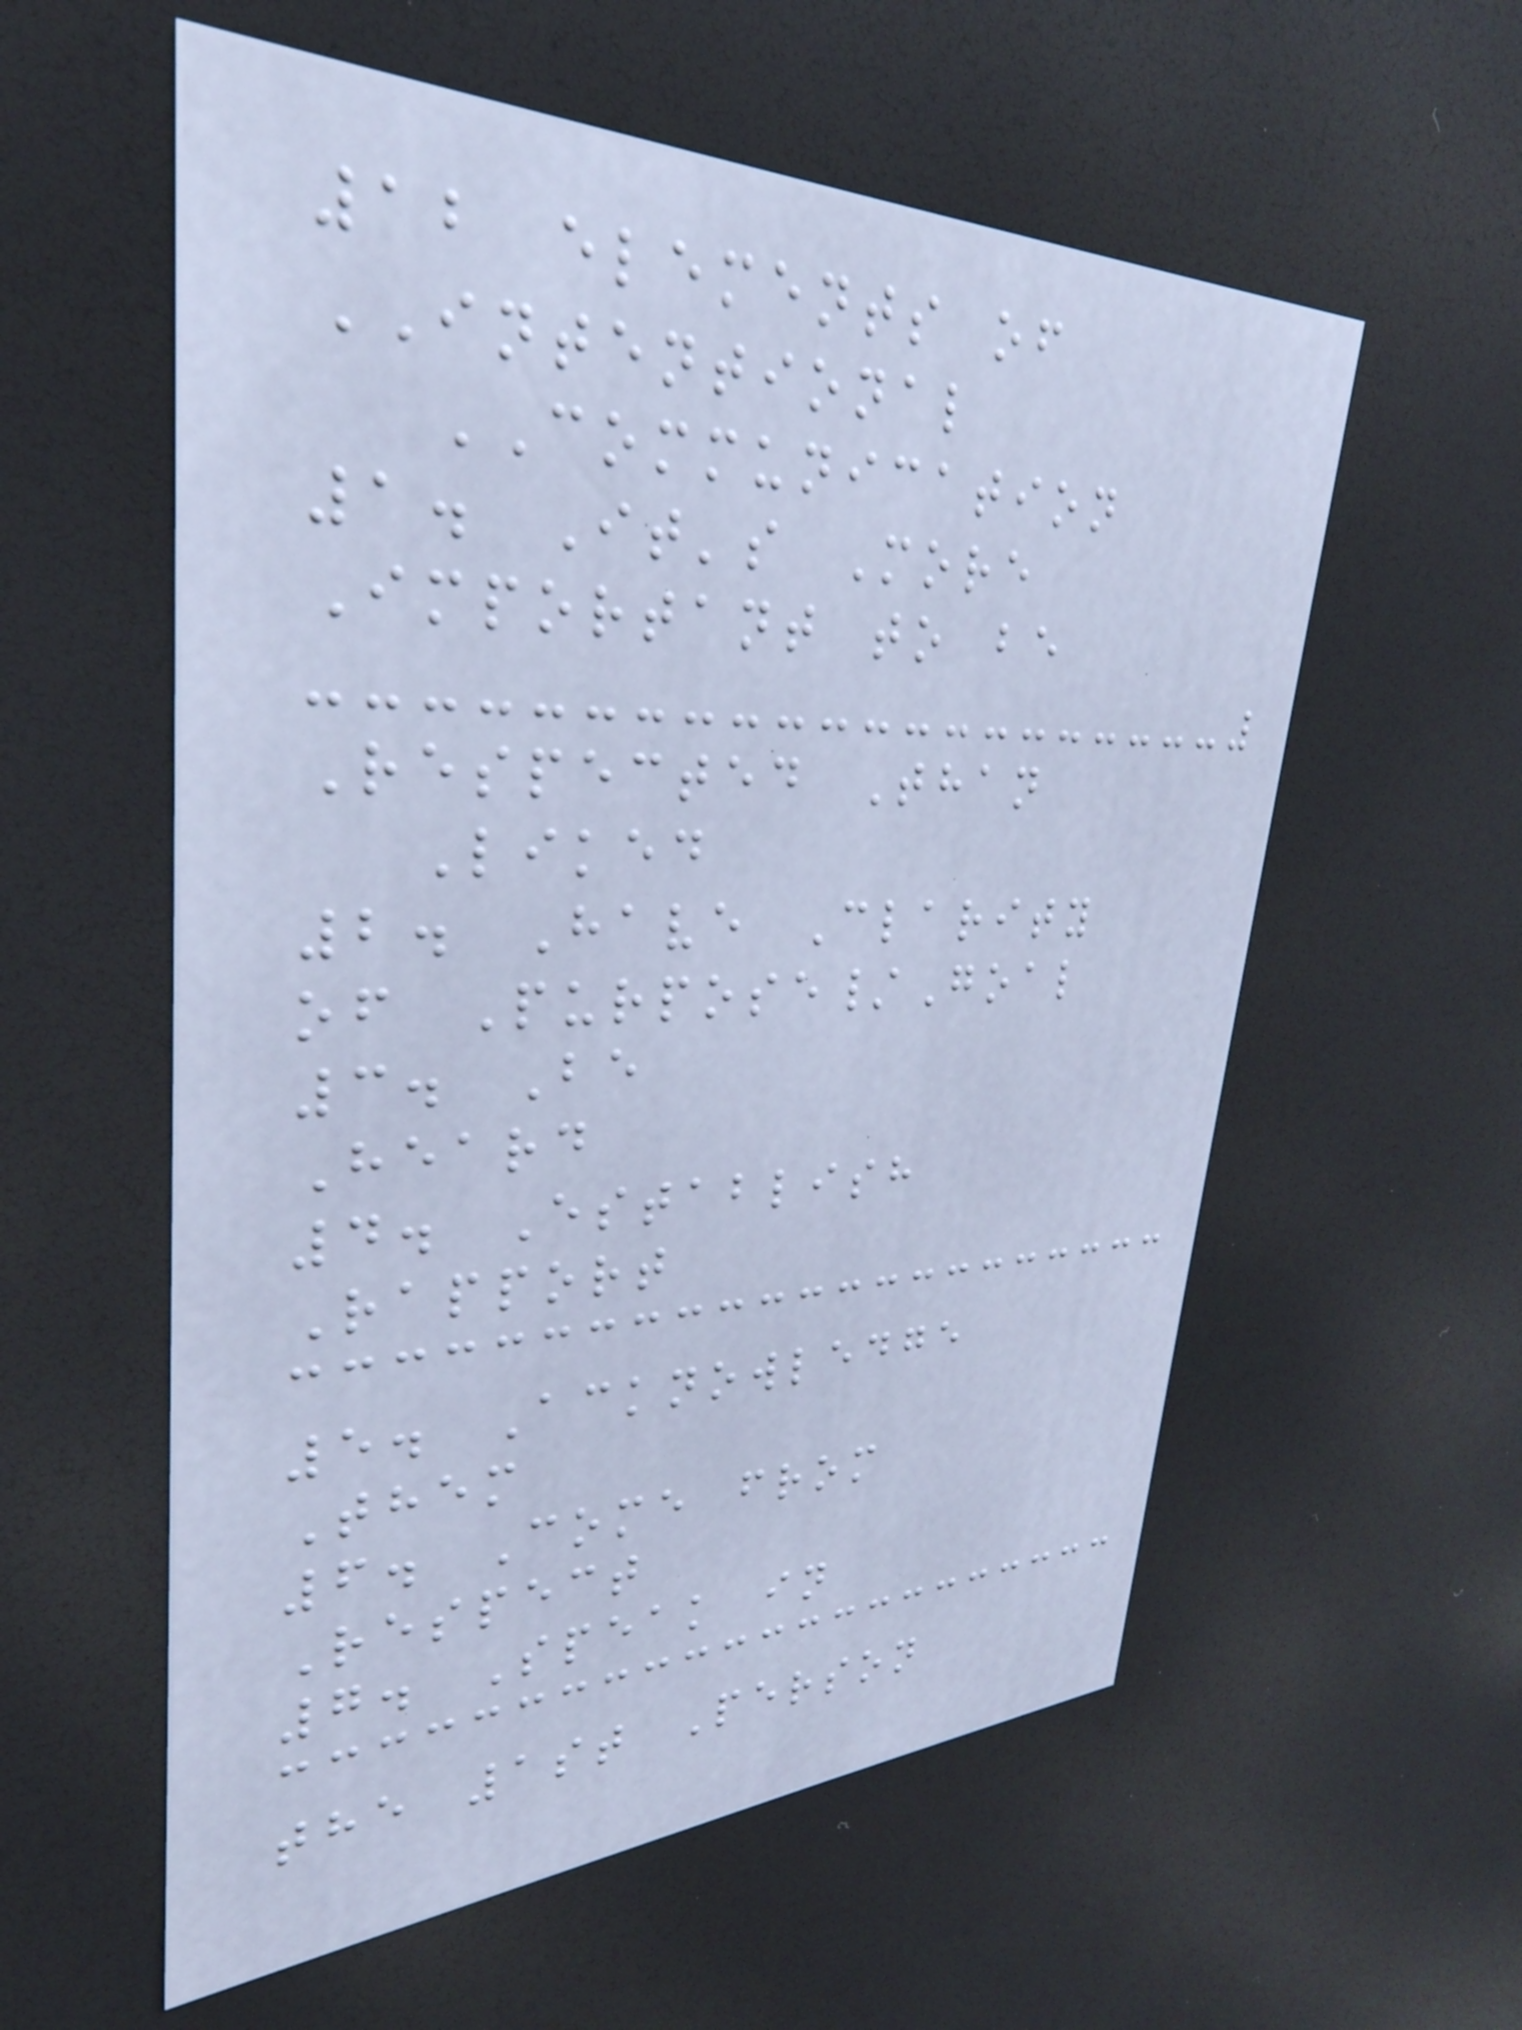12 elements of
INTENTIONAL
COMMUNICATION
1. It's More
Important to be
Respected Than
Liked
2. Have Clarity
of Purpose/Goal
3. Be
Heard
4. Establish
Rapport
5. Acknowledge
Them
6. Come from
Respect
7. Speak in
the 1st Person
